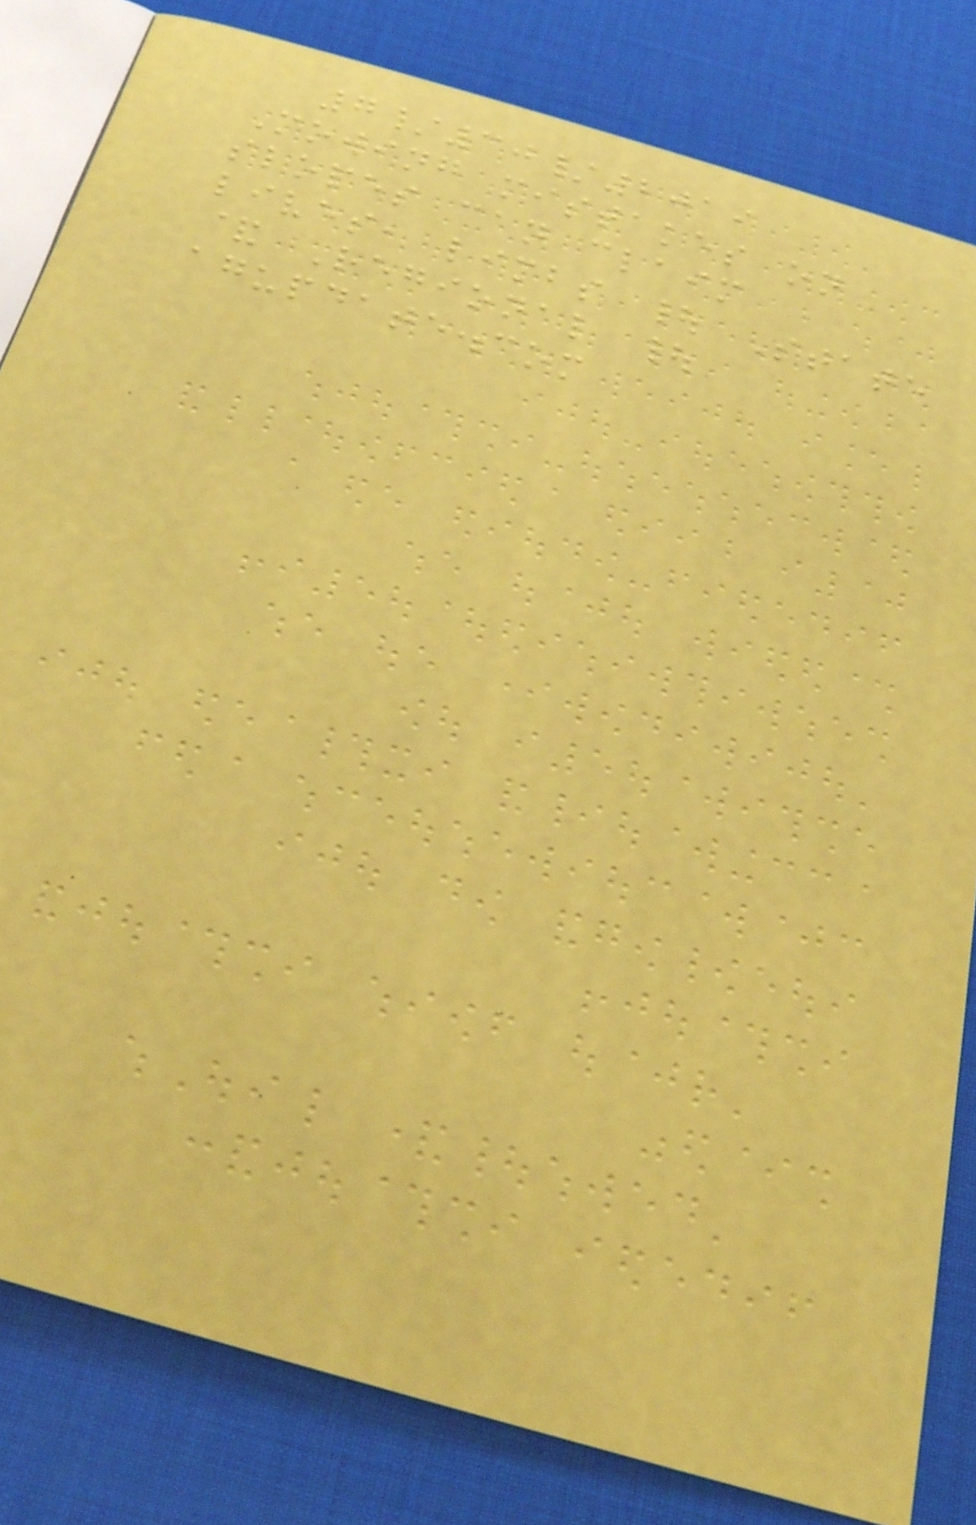7/30/2019
Mowing mistakes on
slopes can claim
lives, limbs | State
& Regional |
agupdate.com
